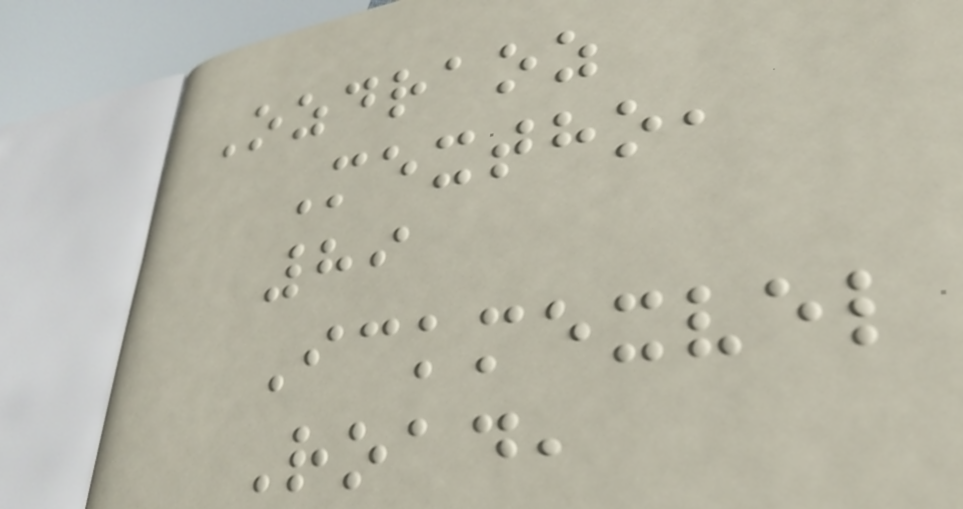Ozdraoz
Mextho,
89
Ickmexvel
Road,
